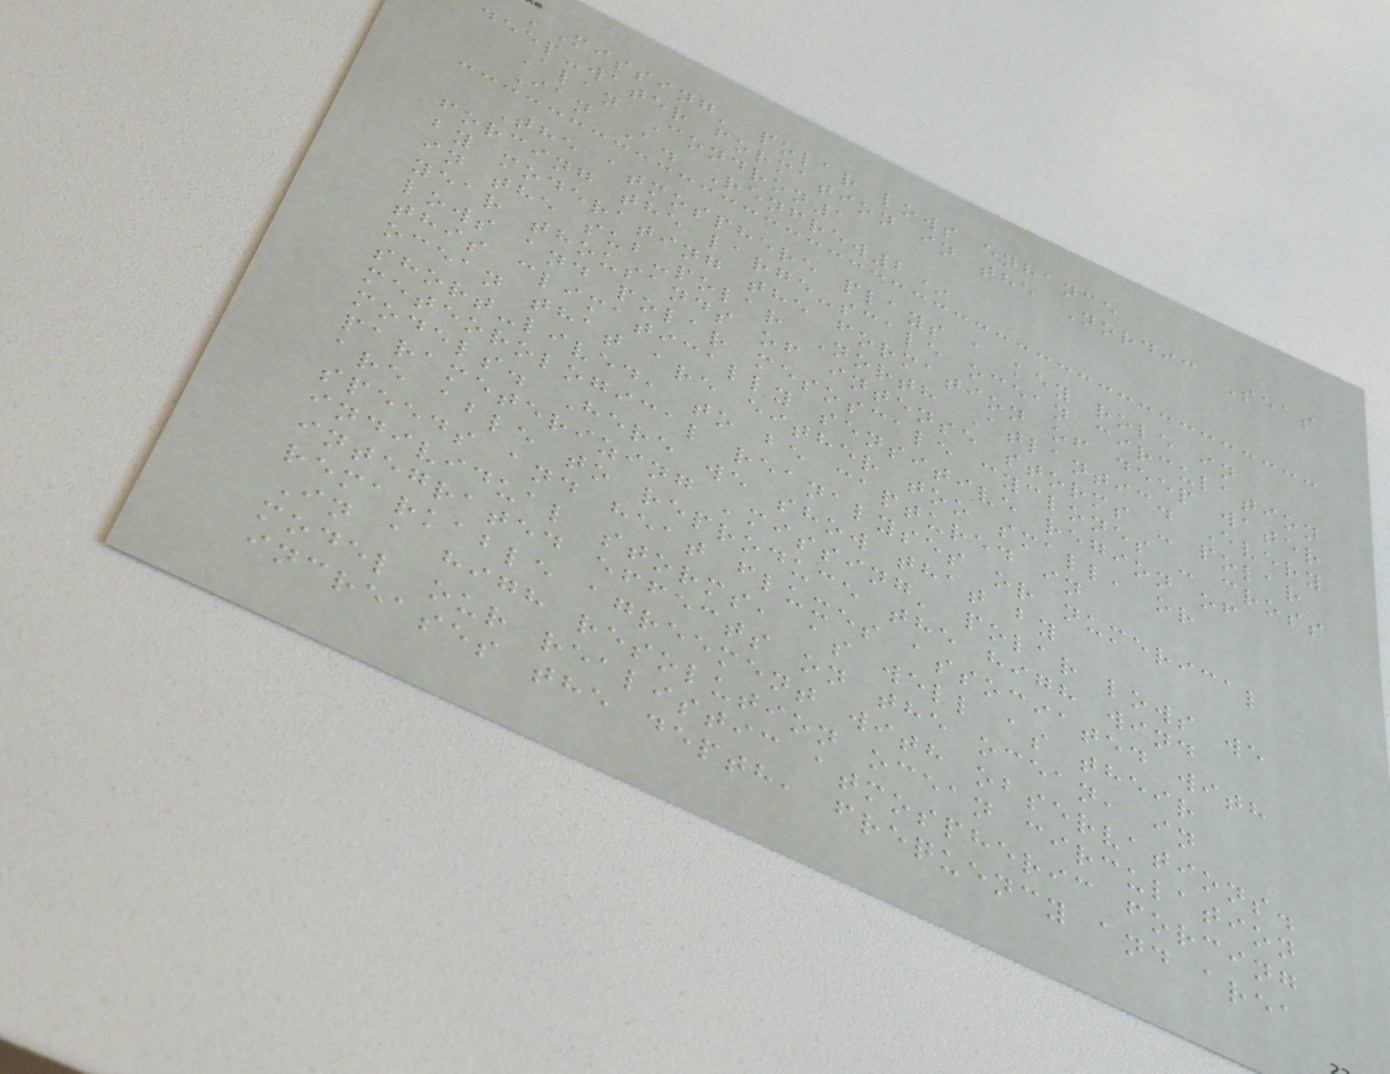'Missing' polar lows enhance
deep-water formation in the Nordic Seas
Alan Condron1
Ian A. Renfrew2*
The atmosphere plays a key role in
forcing the large-scale ocean circulation
by moderating the formation of deep water
in the sub-polar North Atlantic. Every
year thousands of intense storms - polar
lows and polar mesoscale cyclones - cross
this climatically sensitive region of
ocean that are either too small, or
short-lived, to be captured in
meteorological reanalyses or numerical
models. Here we show that by
parameterizing 'missing' polar lows we
are able to reproduce the high wind
speeds and heat fluxes associated with
individual storms, as well as their
integrated effects on the ocean, in
remarkable agreement with observations.
In a high resolution ocean circulation
model our realistic atmospheric forcing
increases the depth, frequency and area
